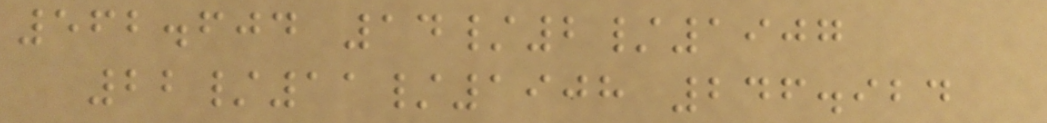562.604 14/2/1907
22/11/1908 246.924
